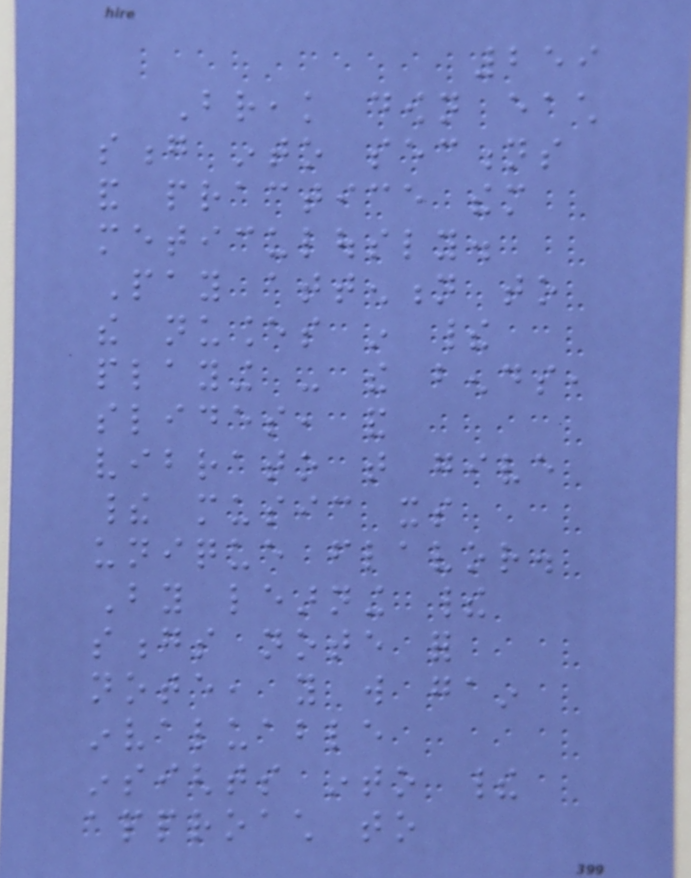259
Break down each
song into sections
and practice them
meticulously.
Pay attention to
the nuances in their
playing - the bends,
slides, and
vibrato that give
their music its
unique flavor.
By learning their
songs note for
note, you will gain
invaluable
insights into their
approach to
